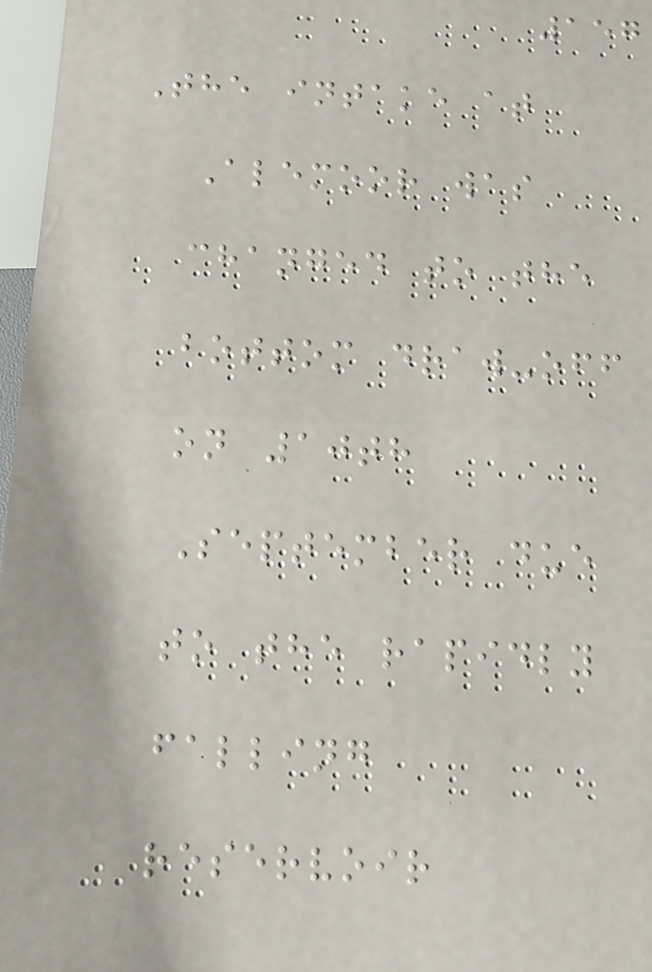157
The intake at
Alemoor was
changed to the
bottom draw-off
on 10th
September due
to the rapidly
falling
reservoir
